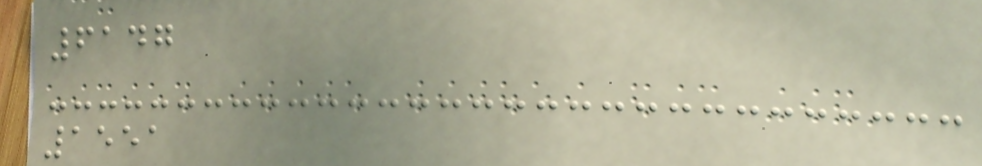6147
1551
